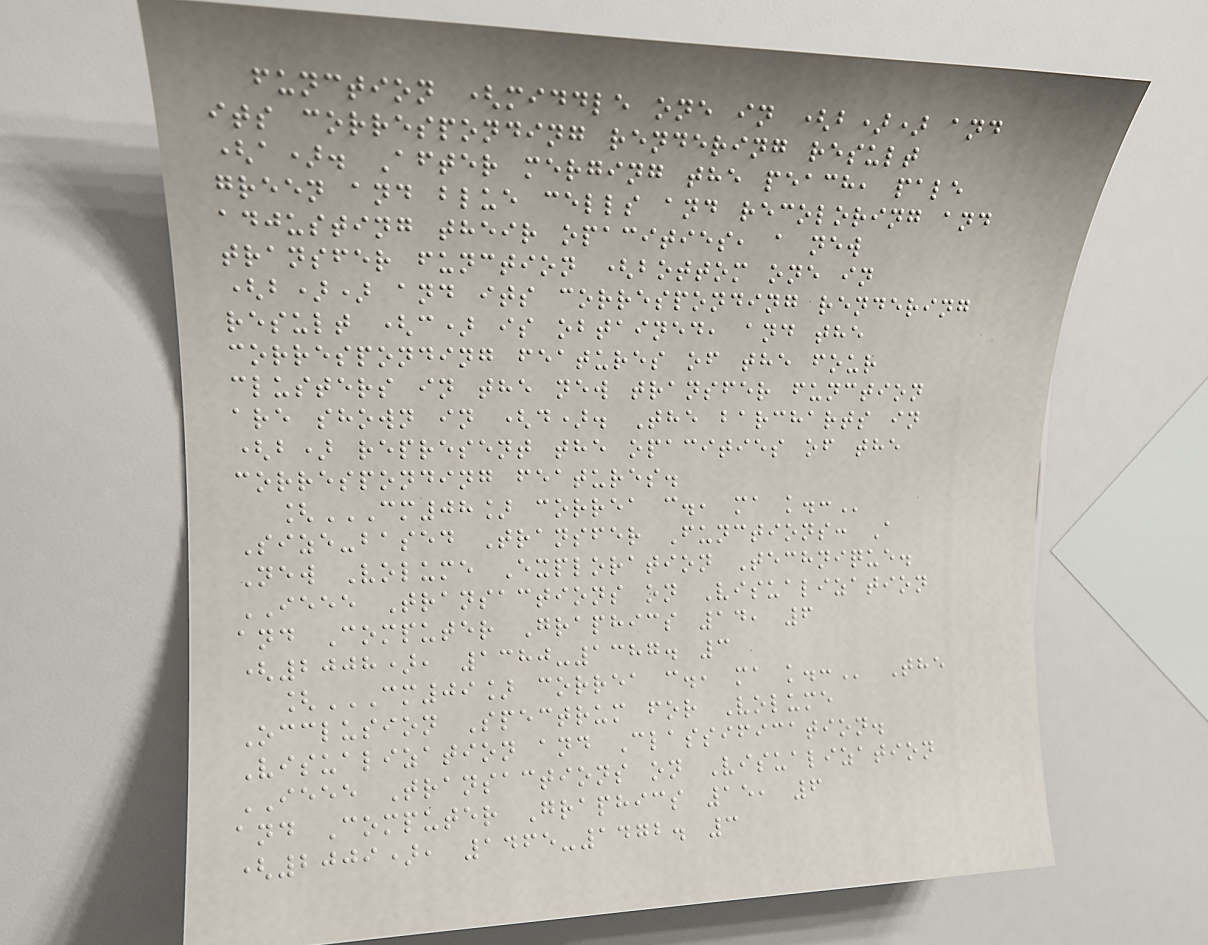function (middle one in (b)) and
its corresponding rendering result
(a). After merging the peach, pale
green and blue cells and recoloring and
adjusting their opacities, a new
transfer function (bottom one in
(b)) and its corresponding rendering
result (c) is obtained, and the
corresponding features of the four
clusters in the new transfer function
are shown in (d). The barcharts in
(b) represent the opacities of the
corresponding features.
[CM08] CORREA C., MA K.:
Size-based Transfer Functions: A
New Volume Exploration Technique.
IEEE Transactions on Visualization
and Computer Graphics 14, 6
(2008), 1380-1387. 3
[CM09] CORREA C., MA K.: The
Occlusion Spectrum for Volume
Visualization and Classification.
IEEE Transactions on Visualization
and Computer Graphics 15, 6
(2009), 1465-1472. 3
